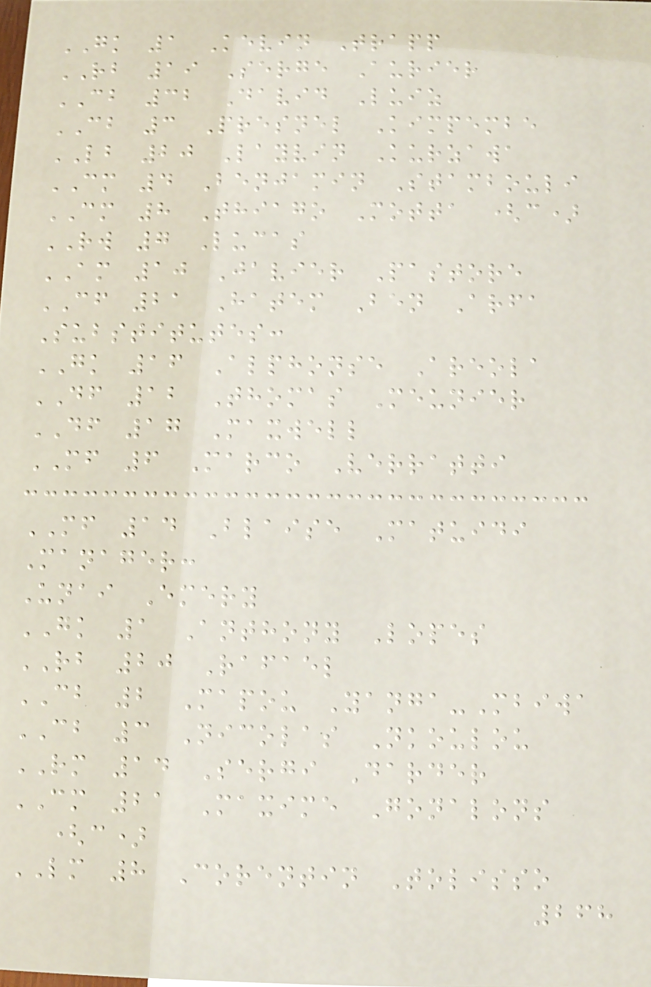GK 1 Kevin Trapp
RB 19 Serge Aurier
CB 32 David Luiz
CB 3 Presnel Kimpembe
LB 20 Layvin Kurzawa
CM 4 Benjamin Stambouli
CM 8 Thiago Motta (c)
RW 7 Lucas
AM 10 Javier Pastore
CF 21 Hatem Ben Arfa
Substitutes:
GK 16 Alphonse Areola
DF 12 Thomas Meunier
DF 17 Maxwell
MF 6 Marco Verratti
MF 14 Blaise Matuidi
Manager:
Unai Emery
GK 1 Anthony Lopes
RB 20 Rafael
CB 2 Mapou Yanga-Mbiwa
CB 3 Nicolas Nkoulou
RM 14 Sergi Darder
CM 21 Maxime Gonalons
(c)
LM 8 Corentin Tolisso
268
